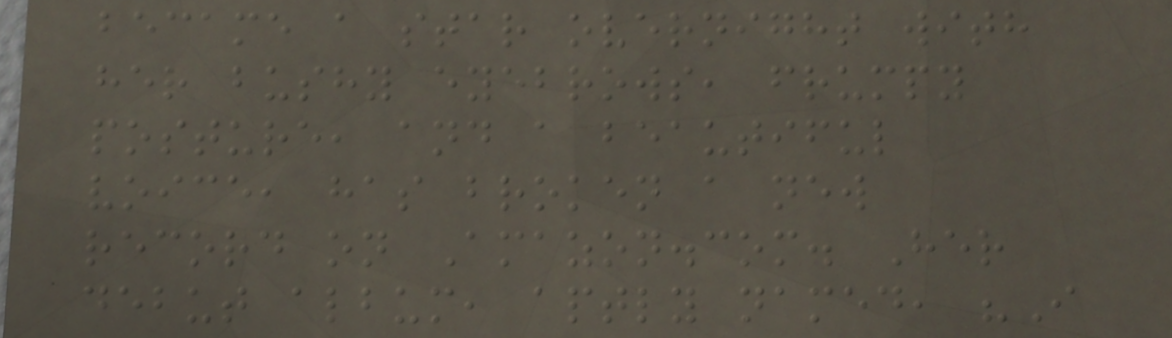became a star overnight with
her bushy eyebrows, frumpy
posture, and a beautiful
voice, has broken a new
record on Amazon.com. Her
debut album, aptly named, "I
